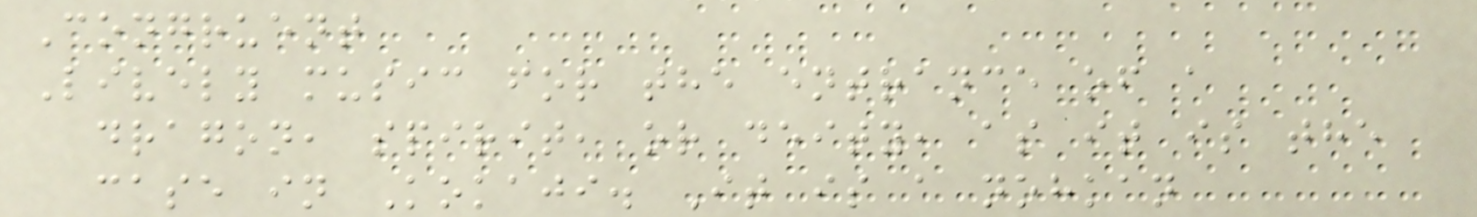Congruent
Lively music for the entrance of a
dragon, spirit, or deity, as it is the
case in Kokaji. It is a nohkan
